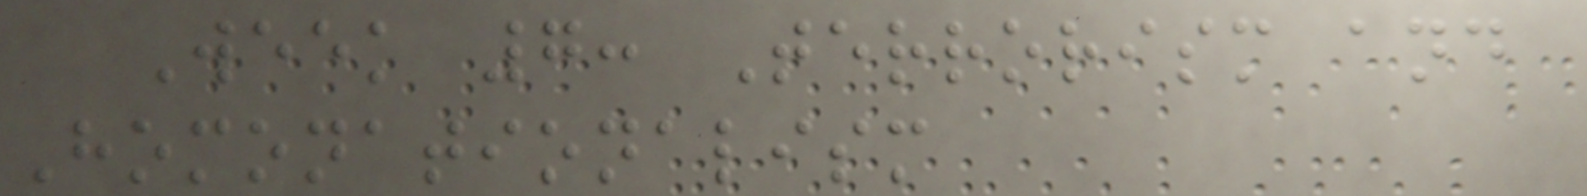Week 7: Terrorism and
Homonationalism
